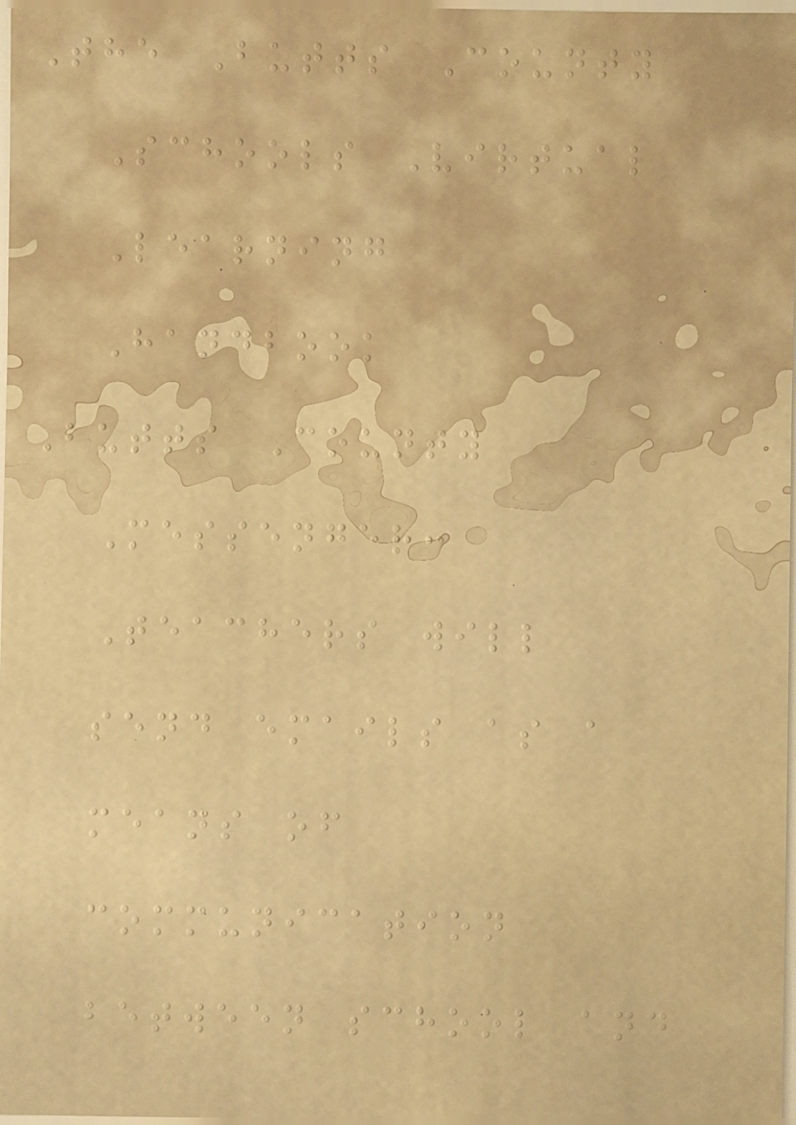The Butts County
Schools Virtual
Learning
Handbook
Butts County
Messenger:
Teachers will
send emails as a
means of
communication
between school and
